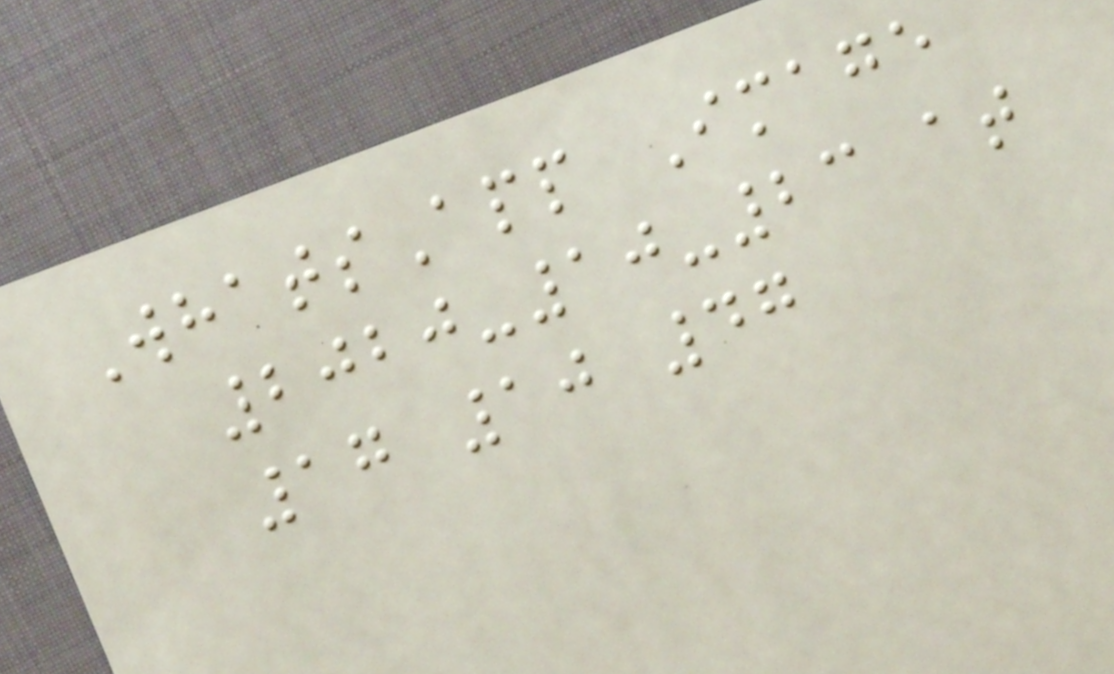WhatsApp Image
2020-10-23 at
17 10 47
